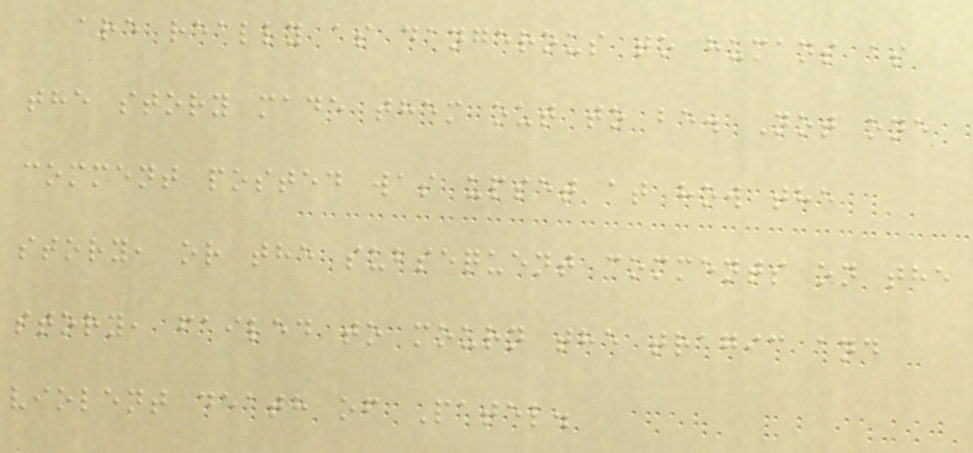are really as dangerous to humans as
the story made them out to be. Not one
comment posted was upset at how the
story, or the subsequent comments on the
story, failed to mourn the tragic and
violent death of Patel.
